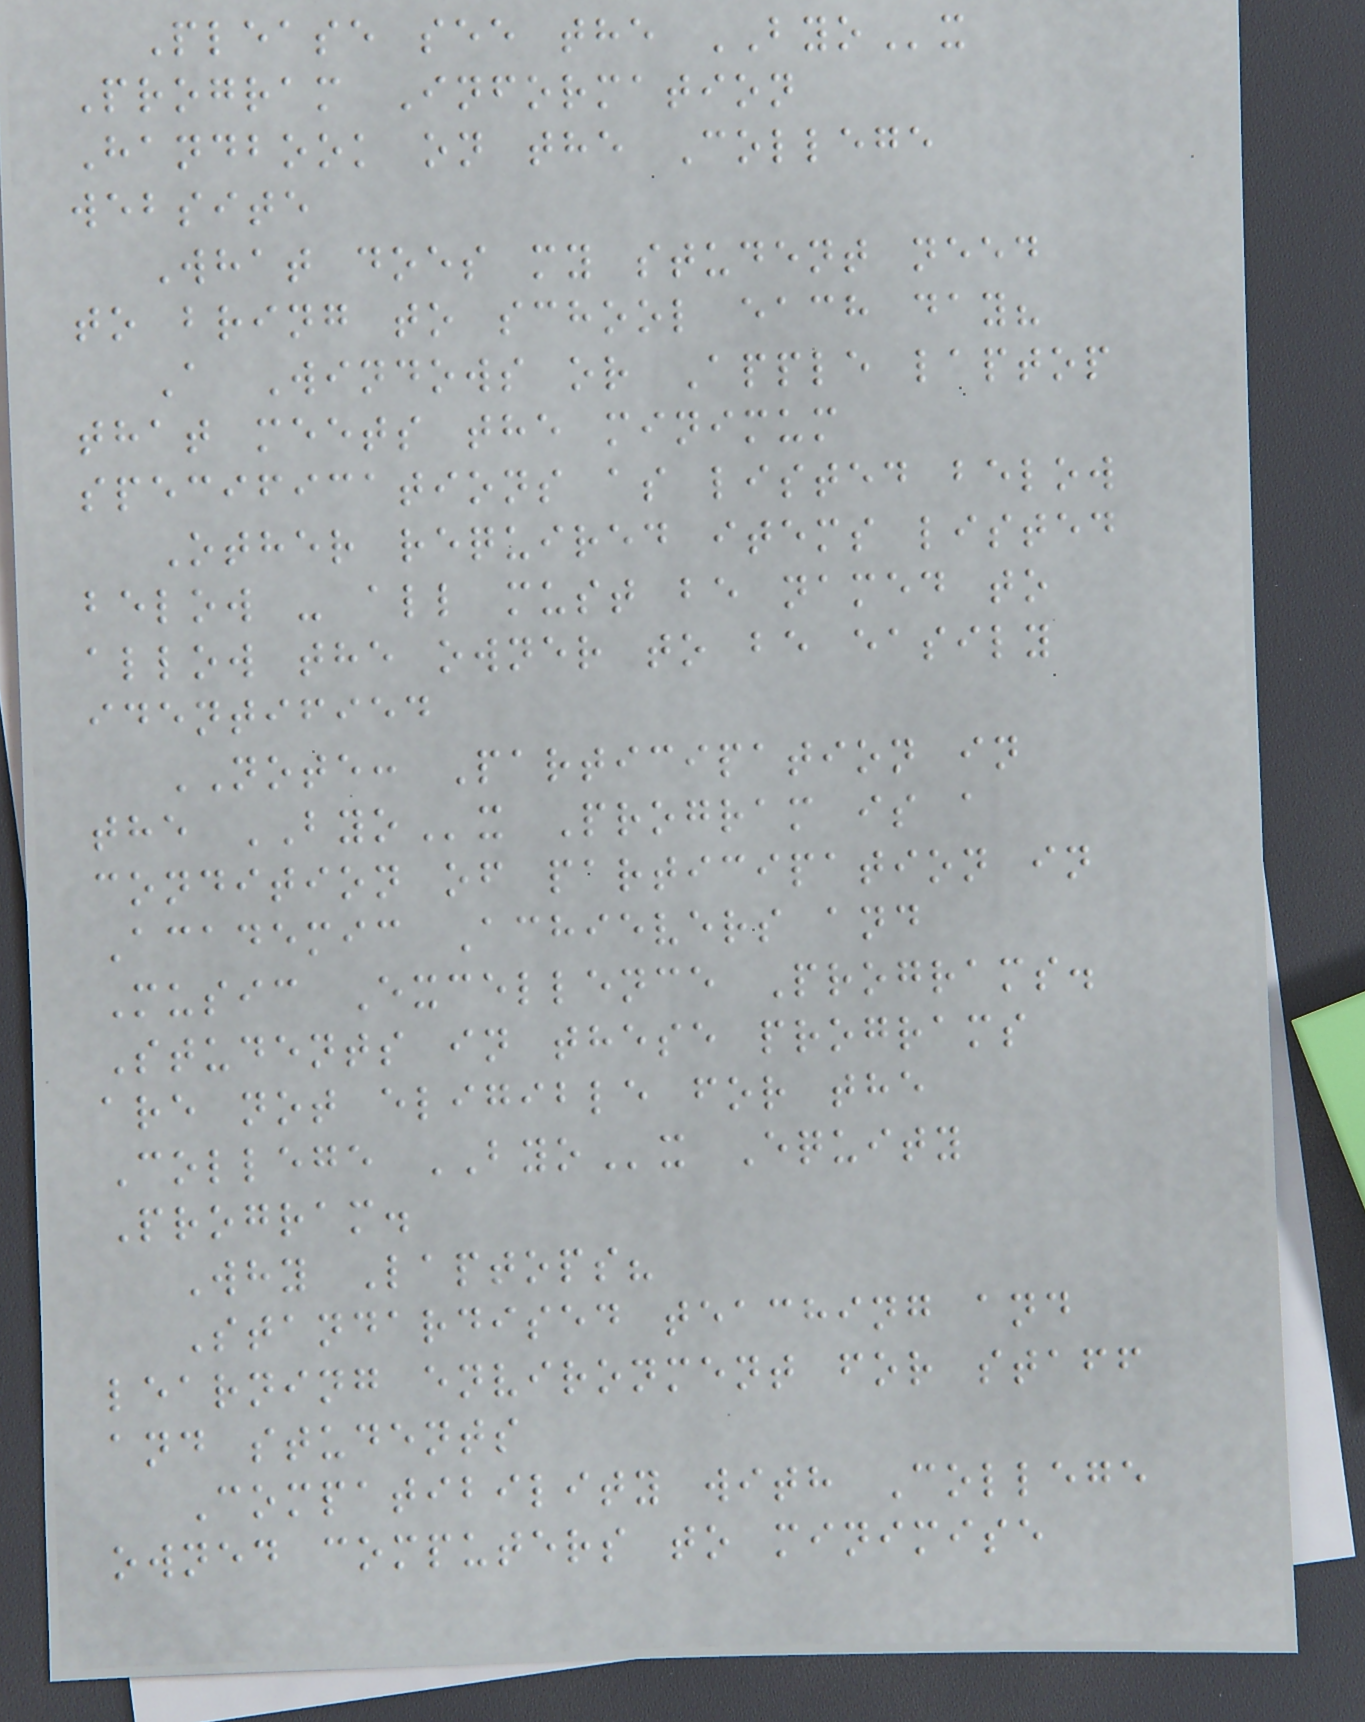Please see the BYOx
Program Information
Handbook on the College
website
What does my student need
to bring to school each day?
A Windows or Apple laptop
that meets the minimum
specifications as listed below
Other required items listed
below - all must be named to
allow the owner to be easily
identified
NOTE: Participation in
the BYOx Program is a
condition of participation in
Academic Achievers and
Music Excellence Programs.
Students in these programs
are not eligible for the
College BYOx Equity
Program.
Why Laptops?
Standardised teaching and
learning environment for staff
and students
Compatibility with College
owned computers to minimise
